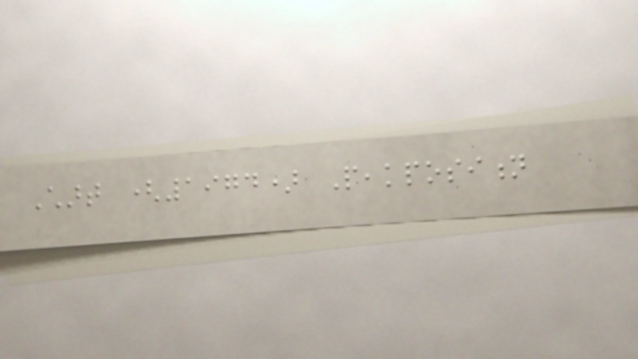Chart (1974) Peakposition
